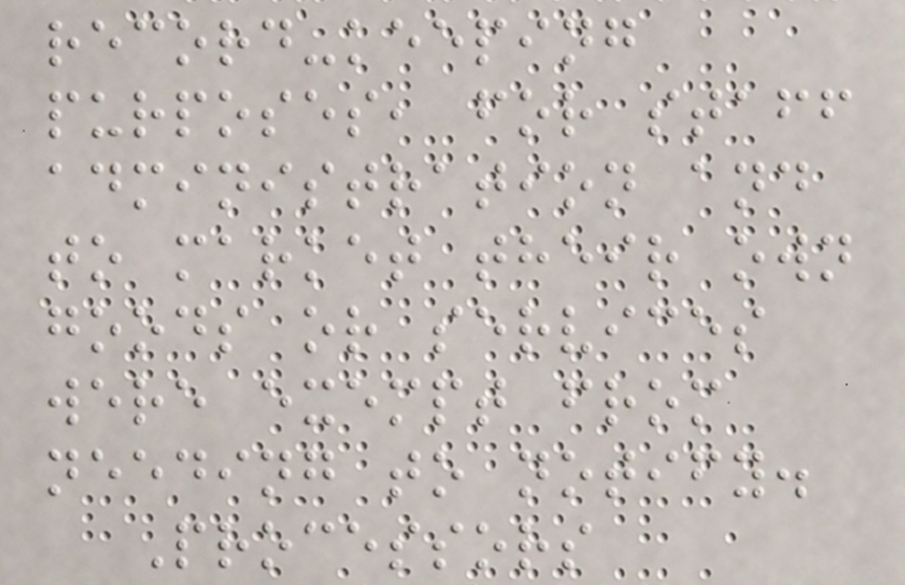record-keeping
purposes, for staff
administration and
to market their own
goods or services
were exempt from
needing to notify.
Processors
